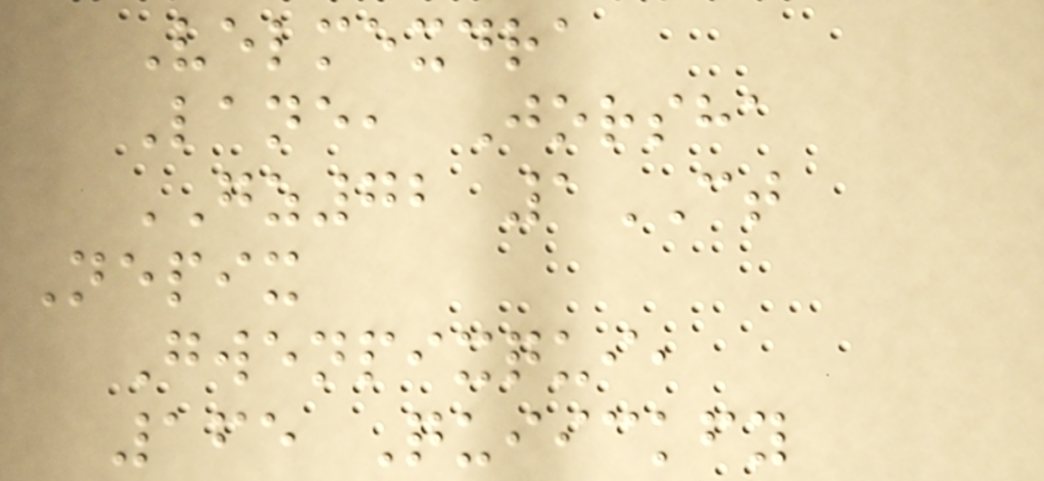Velmexdra
Lane, Jorsha
GZ72 1CT
Nepix
Gwenpixqui,
165 Quiickfy
